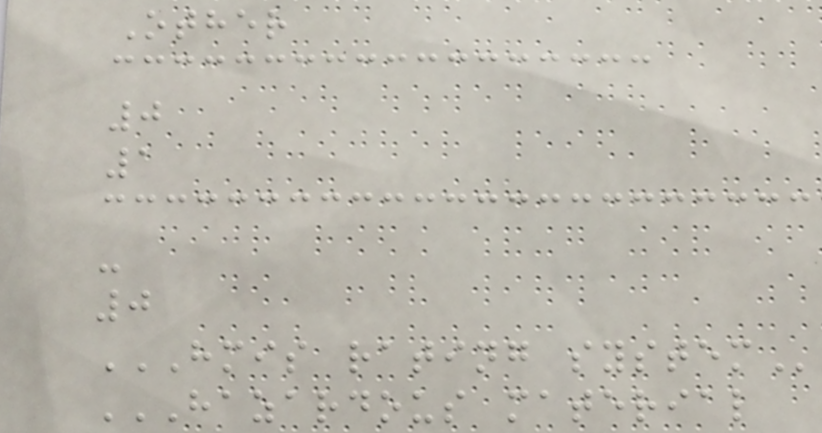Other
0
1
-
0
HMIS RATING SYSTEM
HAZARDOUS MATERIAL
